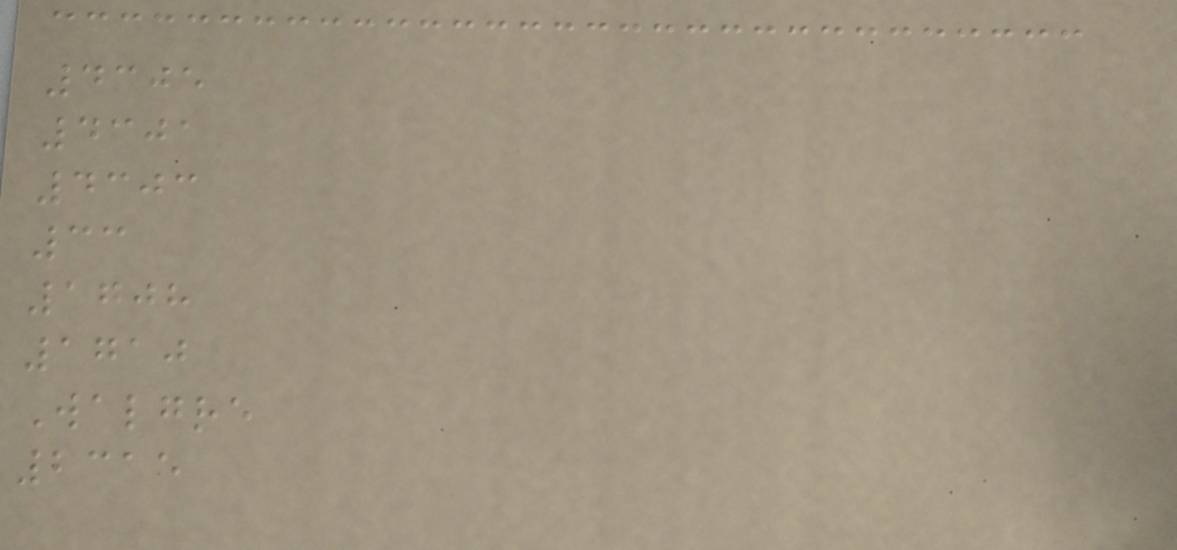4305
4301
4303
33
1708
1710
Walgre
2315
